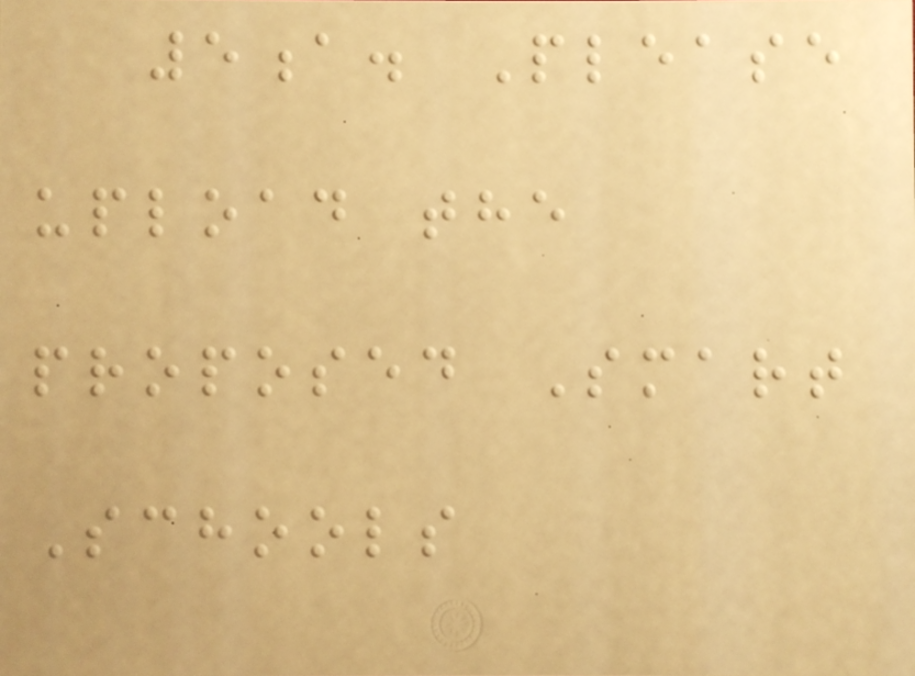5a. Please
upload the
proposed Smart
Schools
